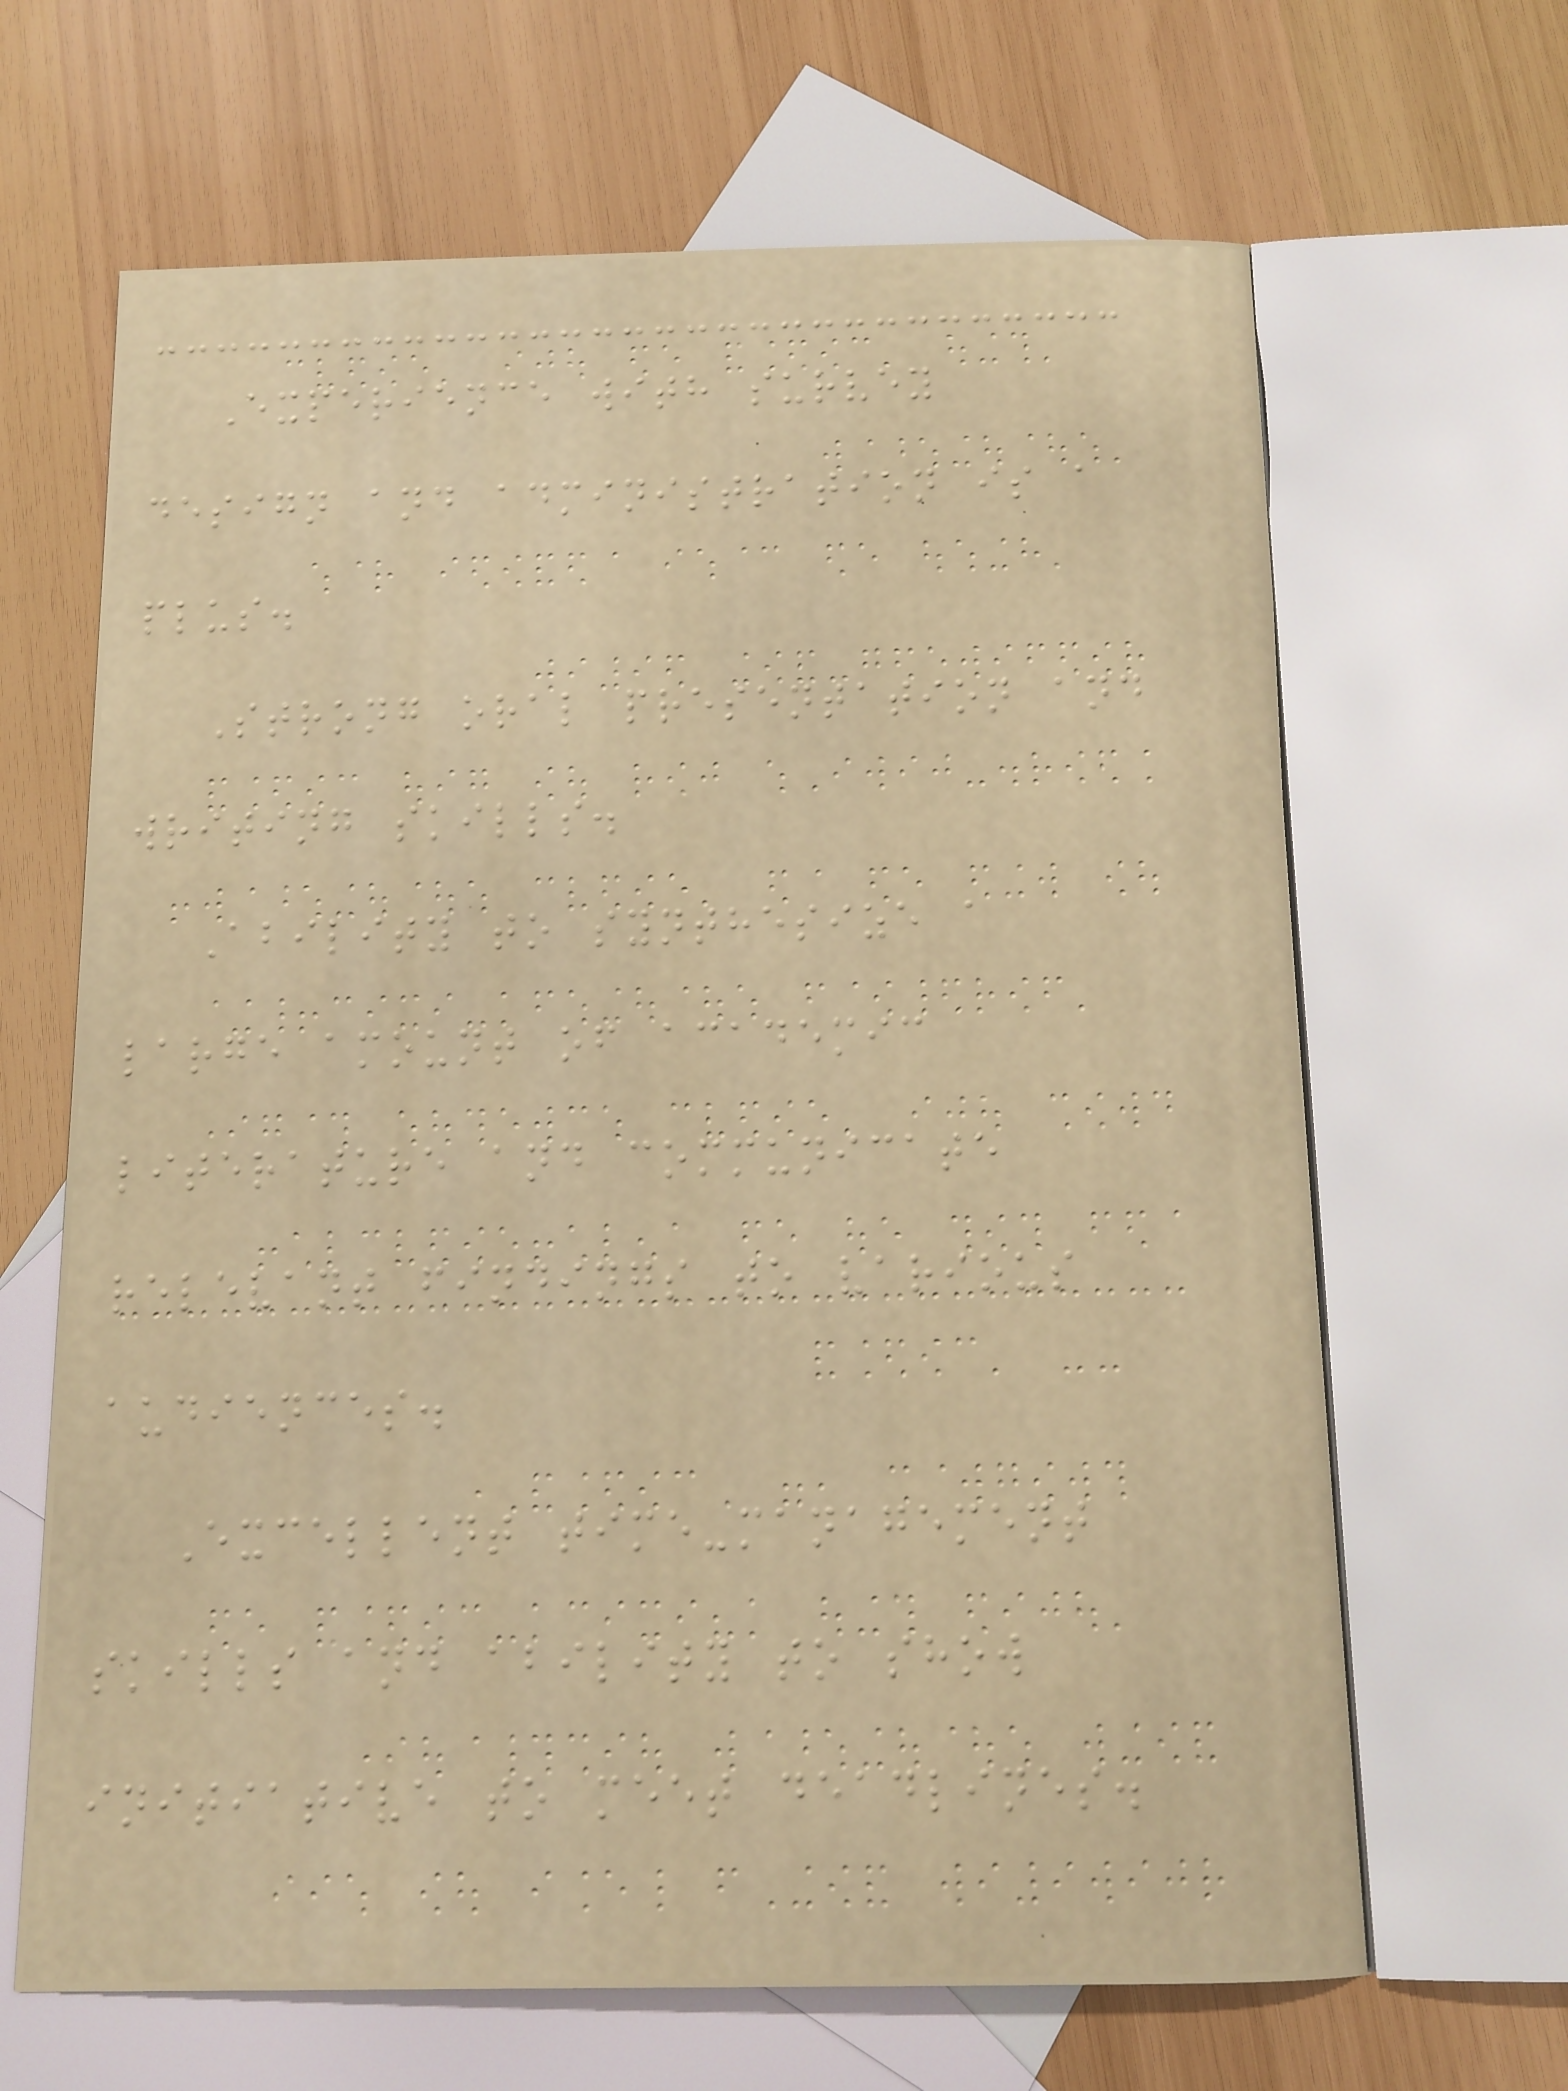Experience with survey
design and administration is a
plus.
Strong oral presentation and
writing skills.
Ability to synthesize a
large amount of academic
literature and communicate
relevant findings to various
audiences.
Excellent time-management
skills and ability to show
initiative to meet deadlines.
